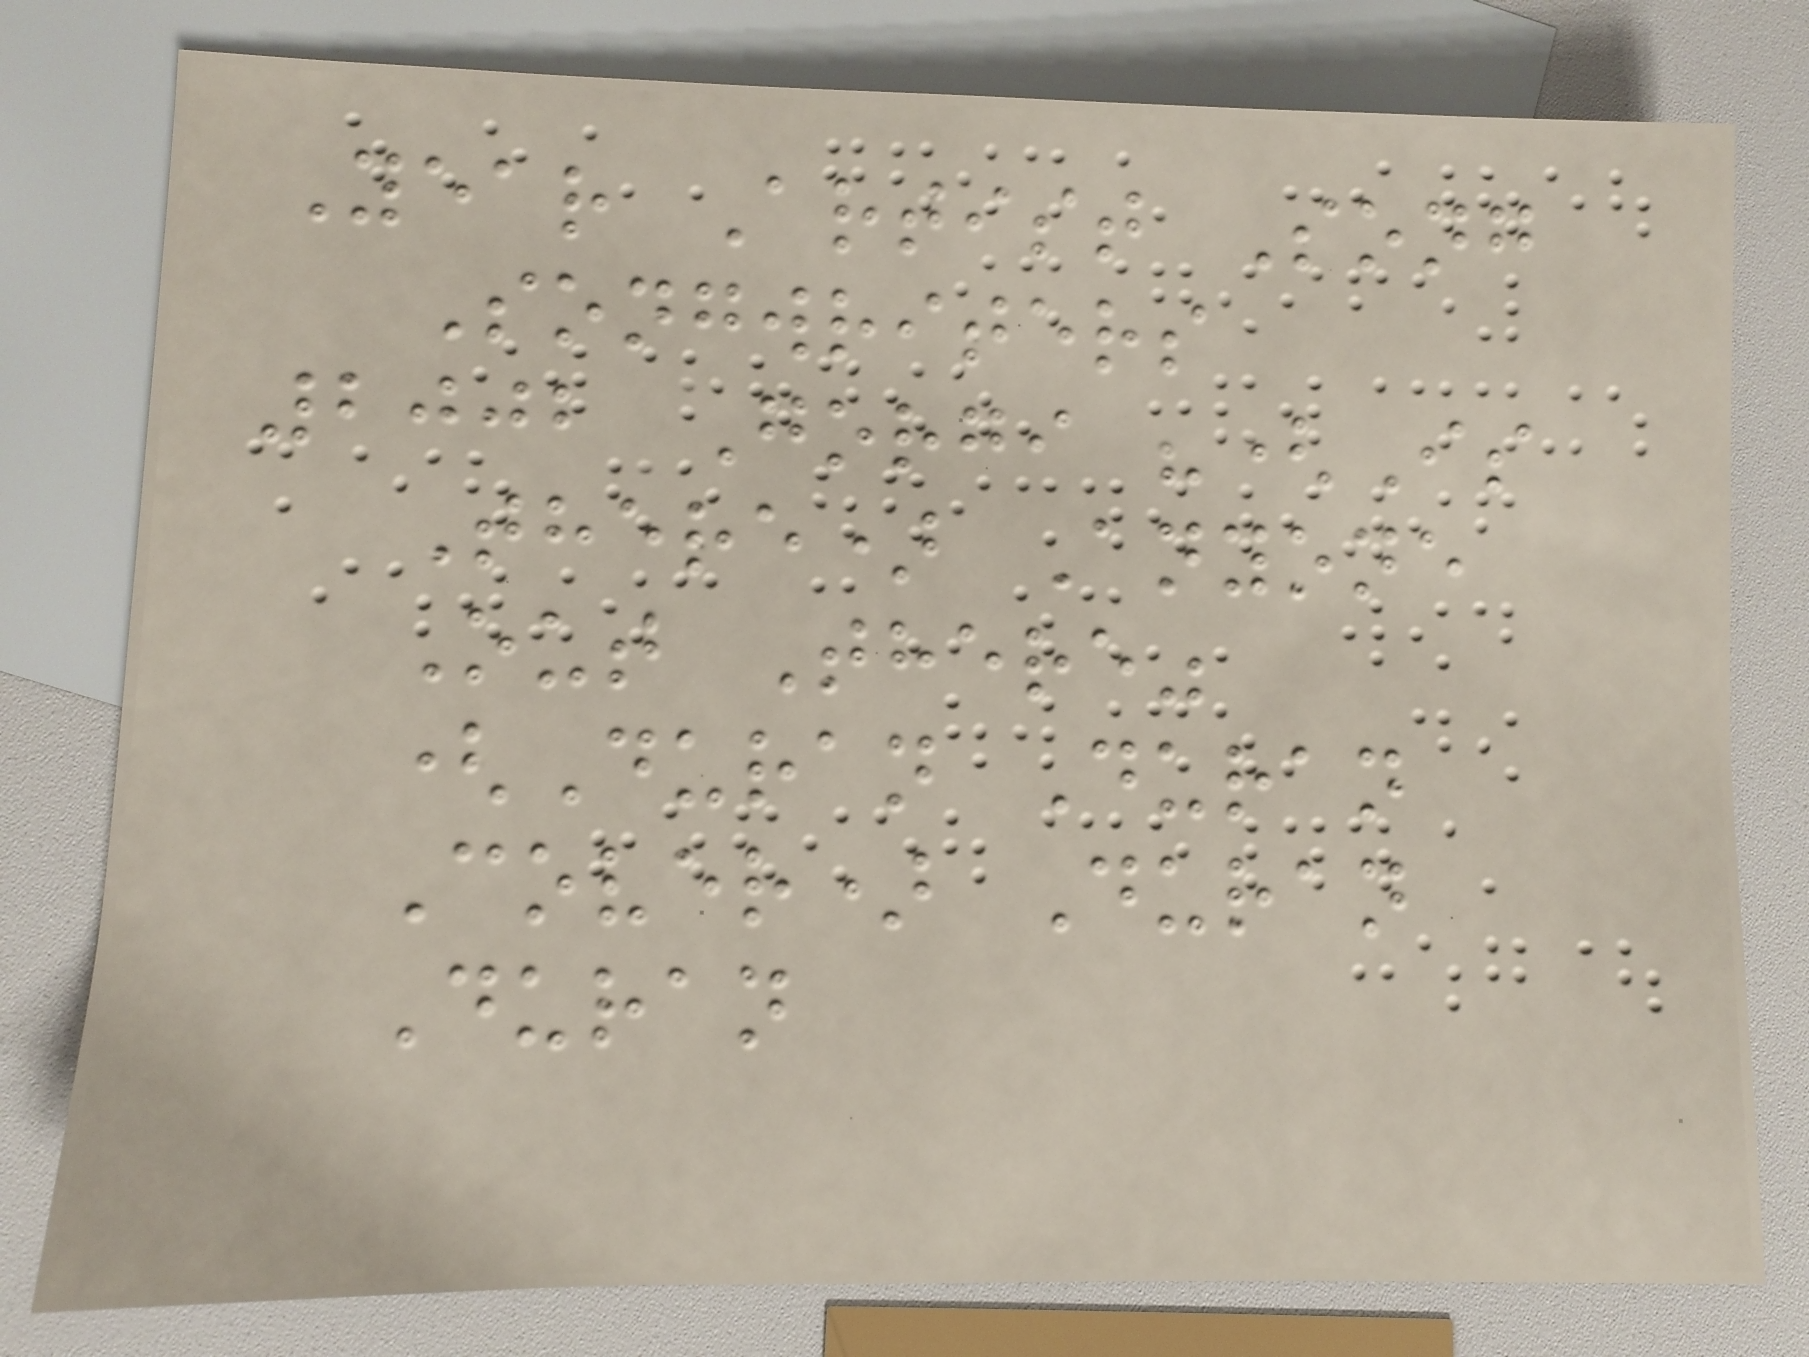Year Artist Song
Songwriters
2002 Gorgi "(Is
There) Anyone
Out There"
(Duran Duran
Cover) Duran
Duran
